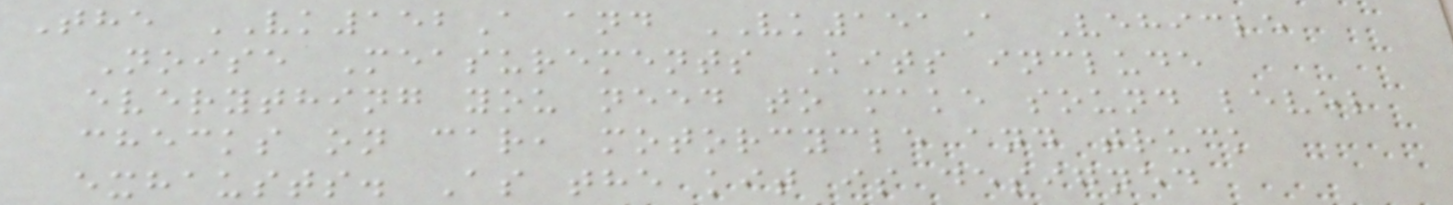The VK152A and VK151A Vehicle
Noise Measurements Kits include
everything you need to make sound level
checks on car, motorcycle and truck
exhausts. As the kit is designed
